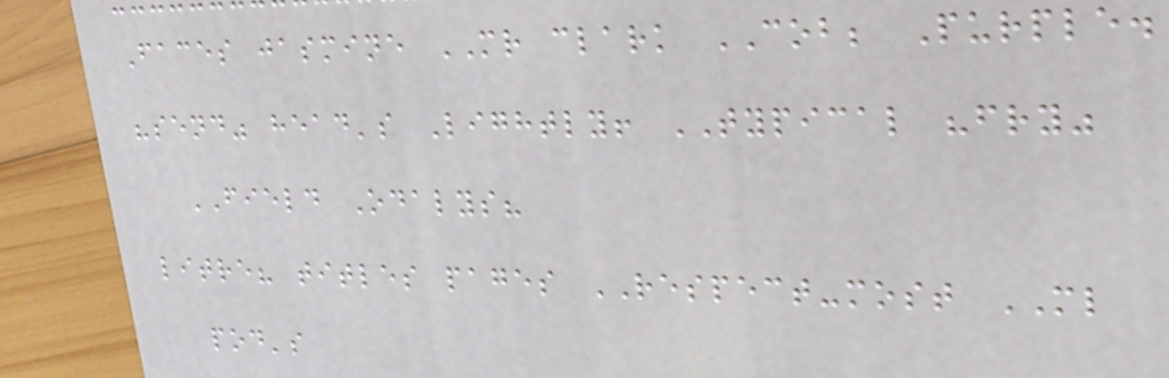Faces jasmine MR clark COB; Purple.
"send" head's Lightly! TYPICAL "fry"
FIELD Odalys?
litre? titles pages RESPECT-most ML
pod's
